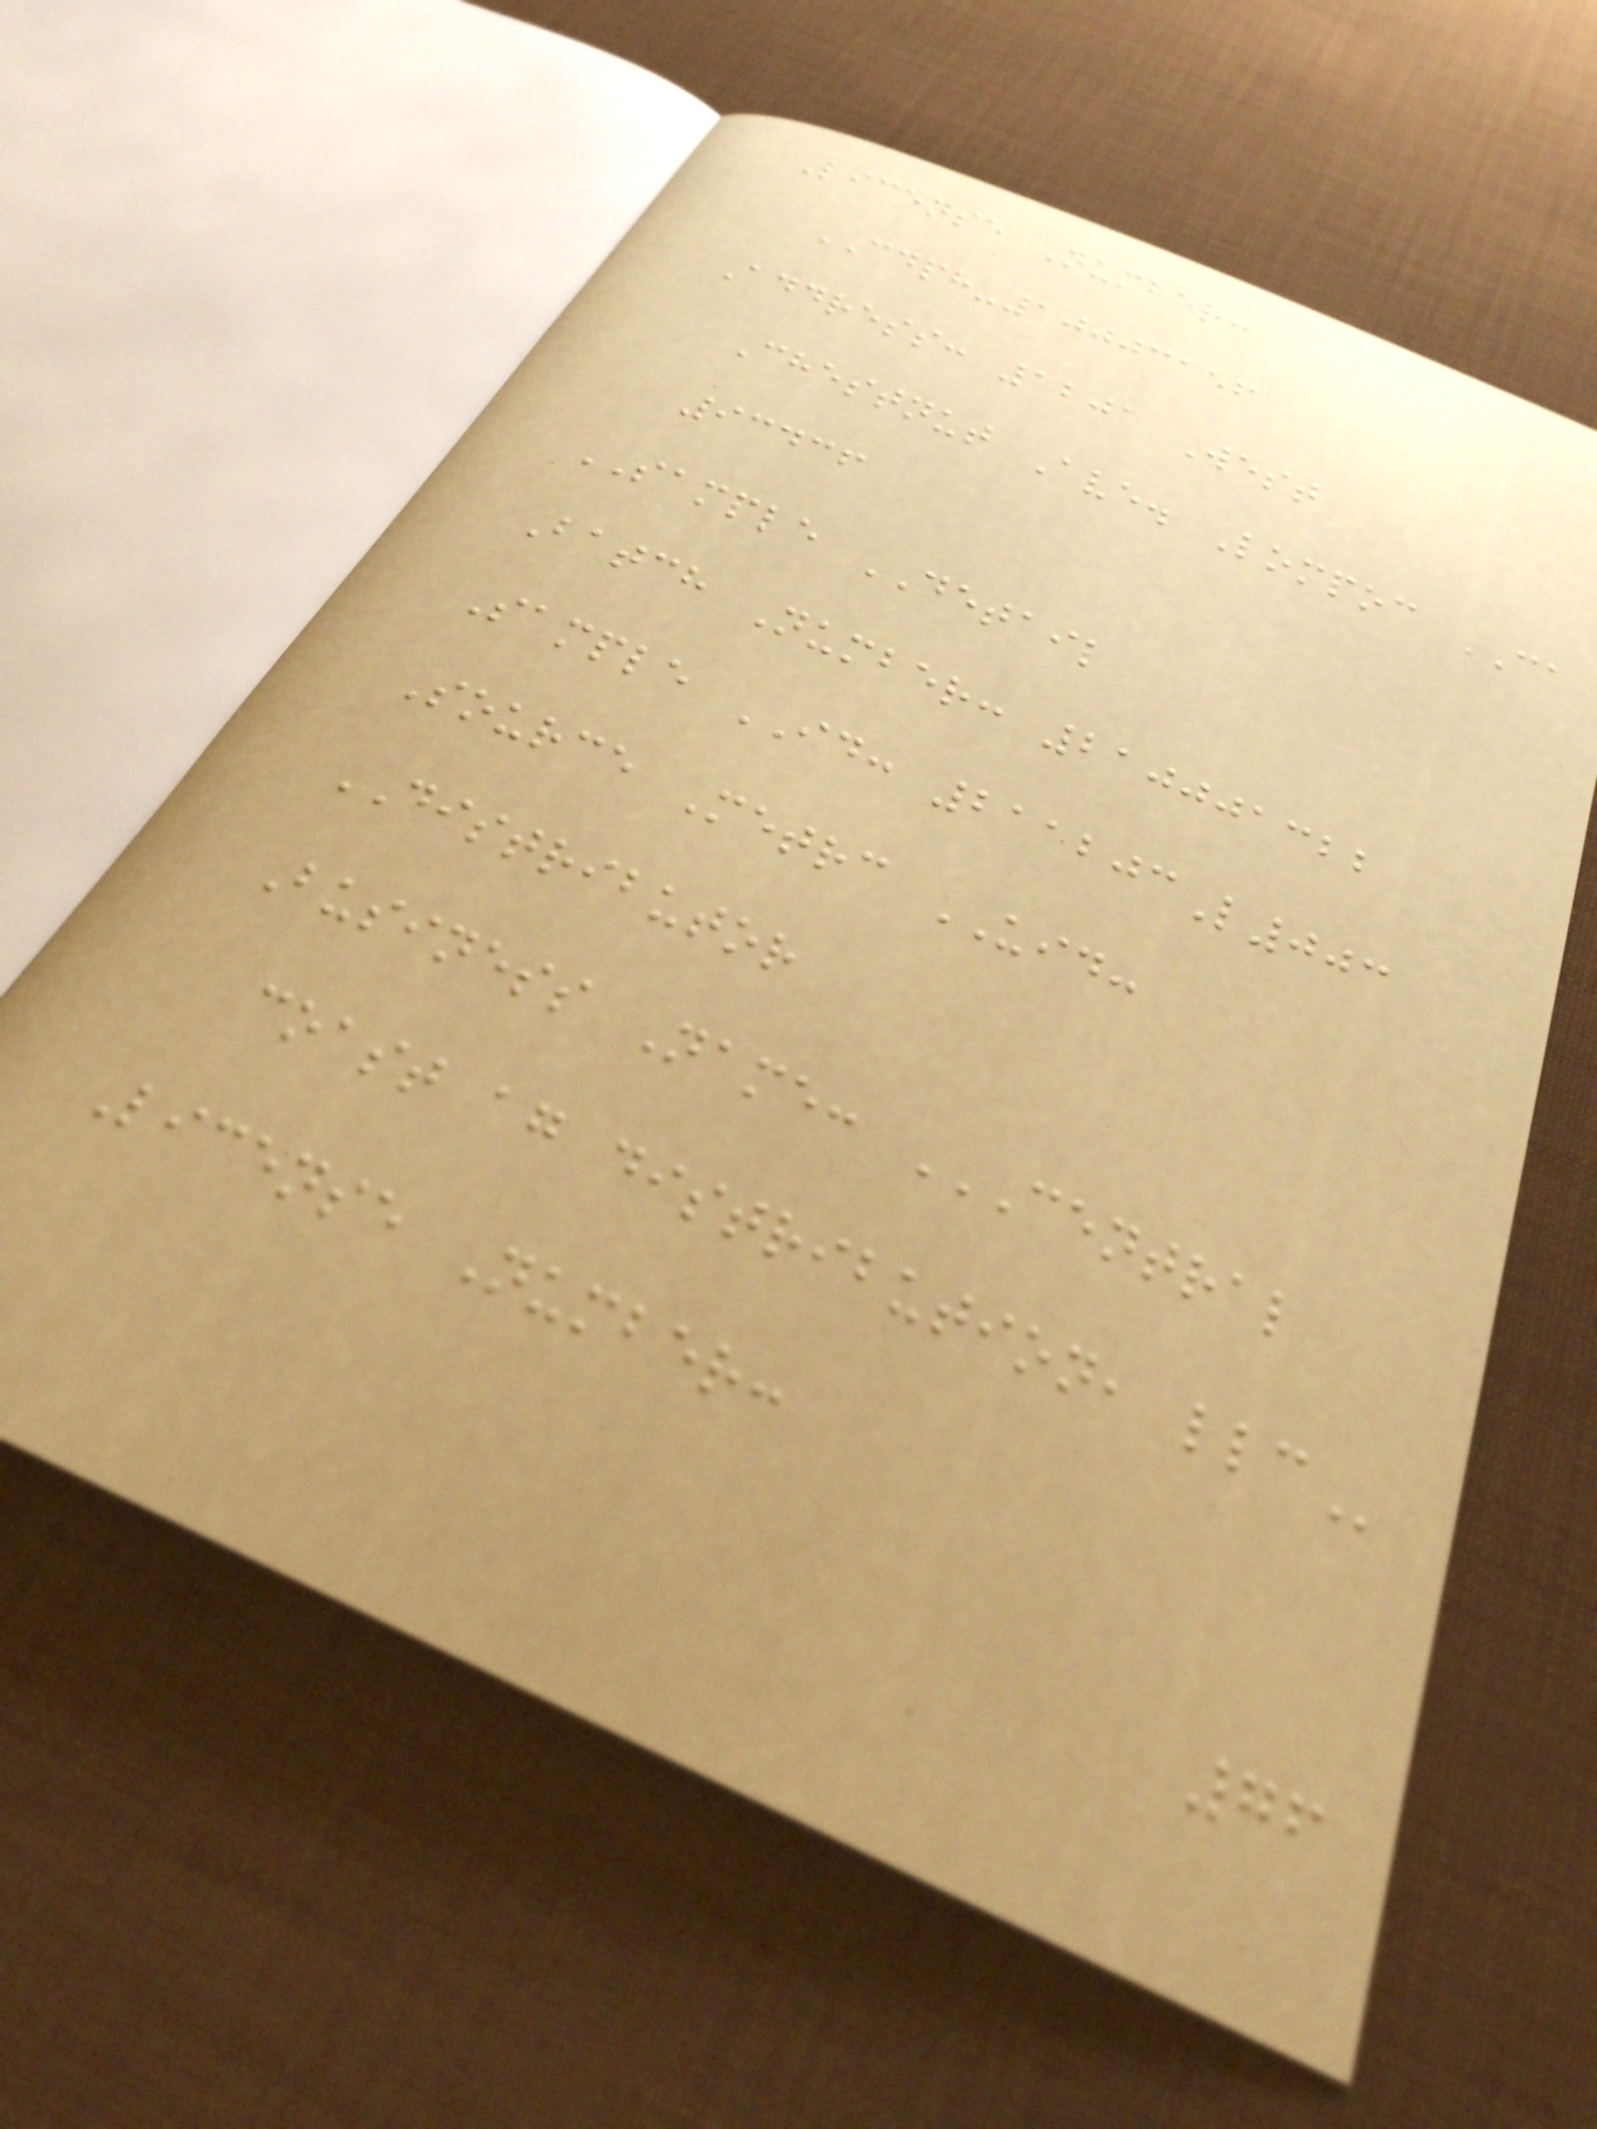License Number:
CDPH-10003156
Address: 1201 West
Chestnut Ave. Lompoc CA
93436
SAMPLE DETAIL
Batch Number: 210001322
Sample ID: 211203L003
Source Metrc UID:
DISTRIBUTOR
Business Name: CENTRAL
COAST AG DISTRIBUTION, LLC
License Number:
76
